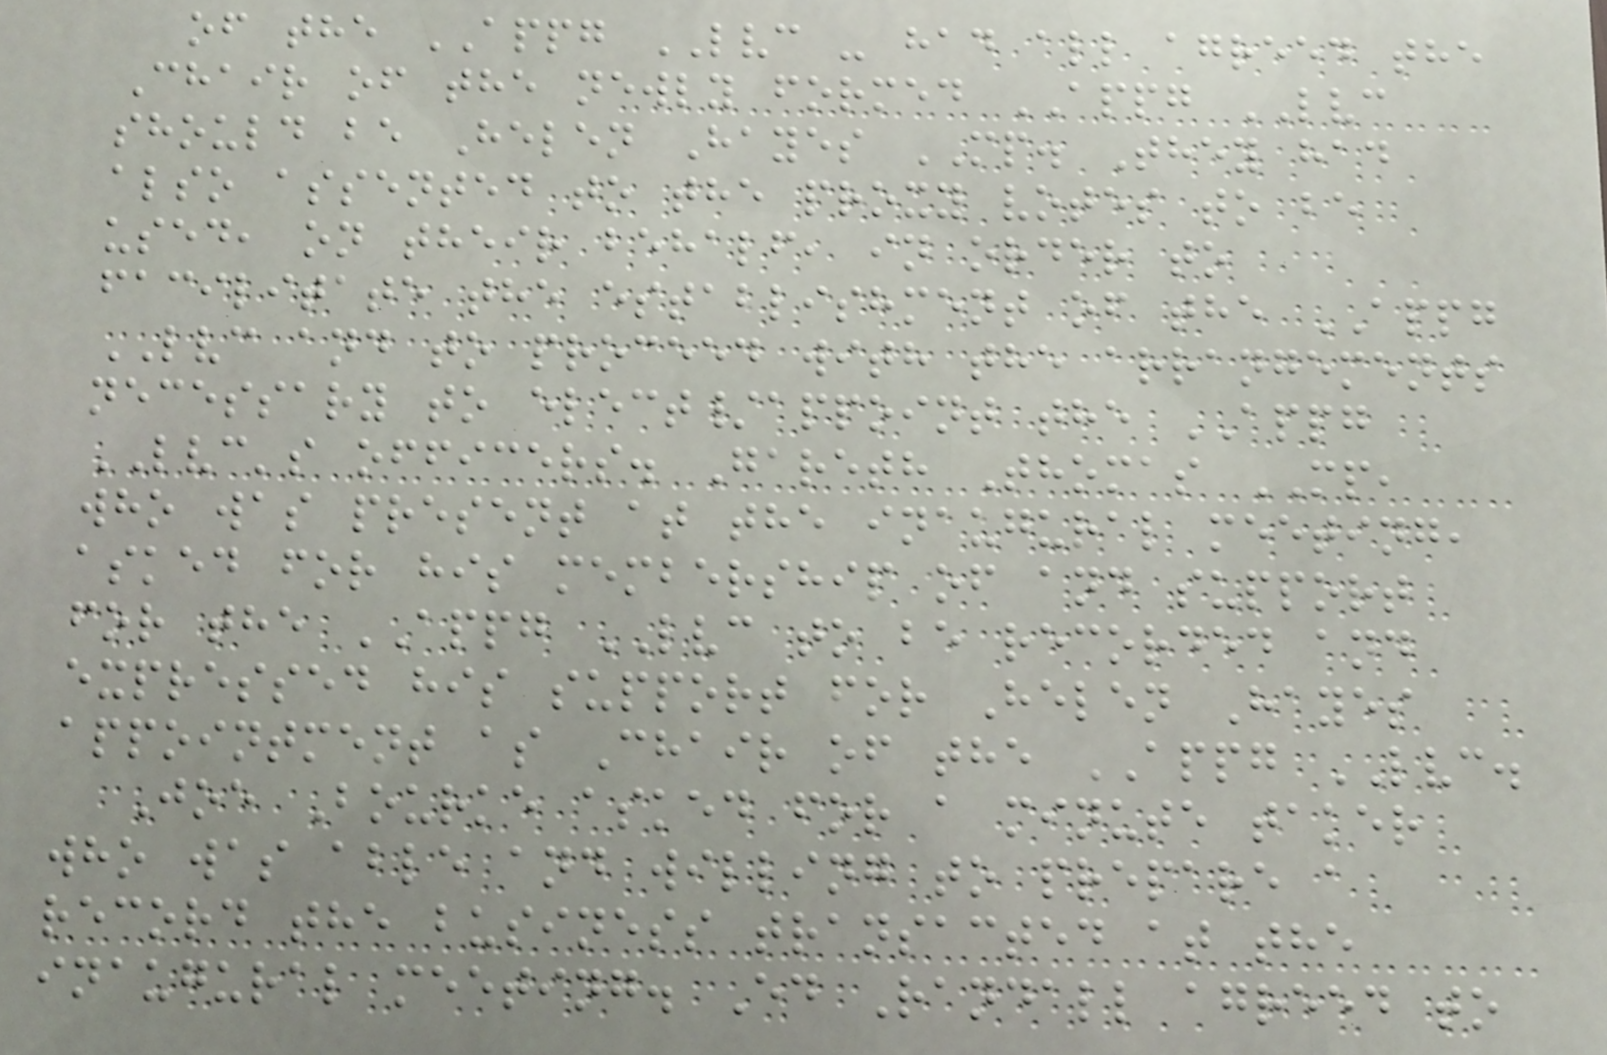of the APPG LVC - had all agreed the
Chair of the newly formed APPG LVC
should be Helen Hayes MP. They had
also assented to the proxy votes to be
used, on their behalf, in order to
facilitate the establishment of the APPG
LVC and to proceed with the arrangements
necessary to elect/appoint the APPG
LVC's officers. Gareth Thomas MP,
who was present at the inaugural meeting,
asked for his membership of and support
for the APPG LVC to be recorded and
expressed his support for Helen Hayes
appointment as Chair of the APPG LVC.
Joe Bourke asked for a minute taker
who was able and willing to prepare a
record the business transacted at the
inaugural meeting. Ed Randall agreed to
